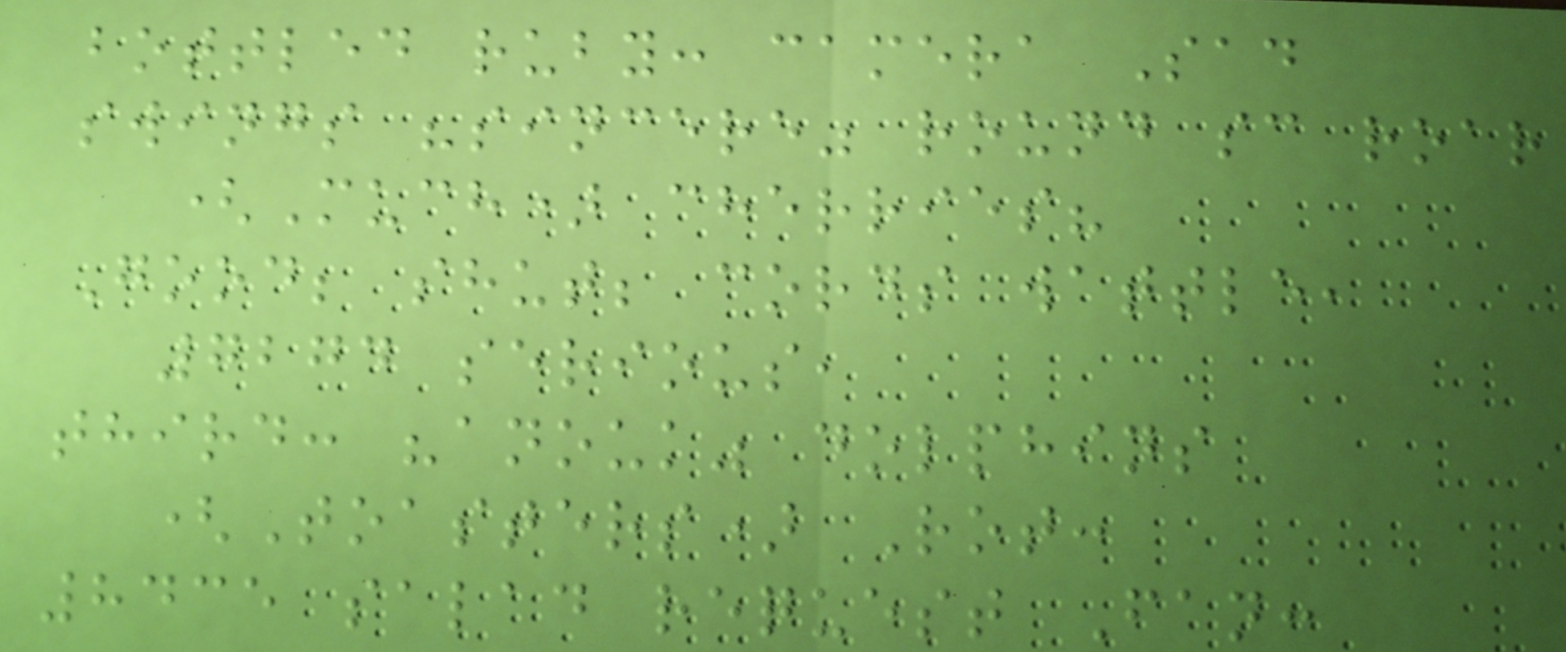bottled ruby: camera Sad
swings "sincere" round sc roar
(Much) cherries?
Good; shut; cords wattle,
7274 serious,
third: "anouk" dolphins
(Toasters) Rot:
8435 salad request Fan:
